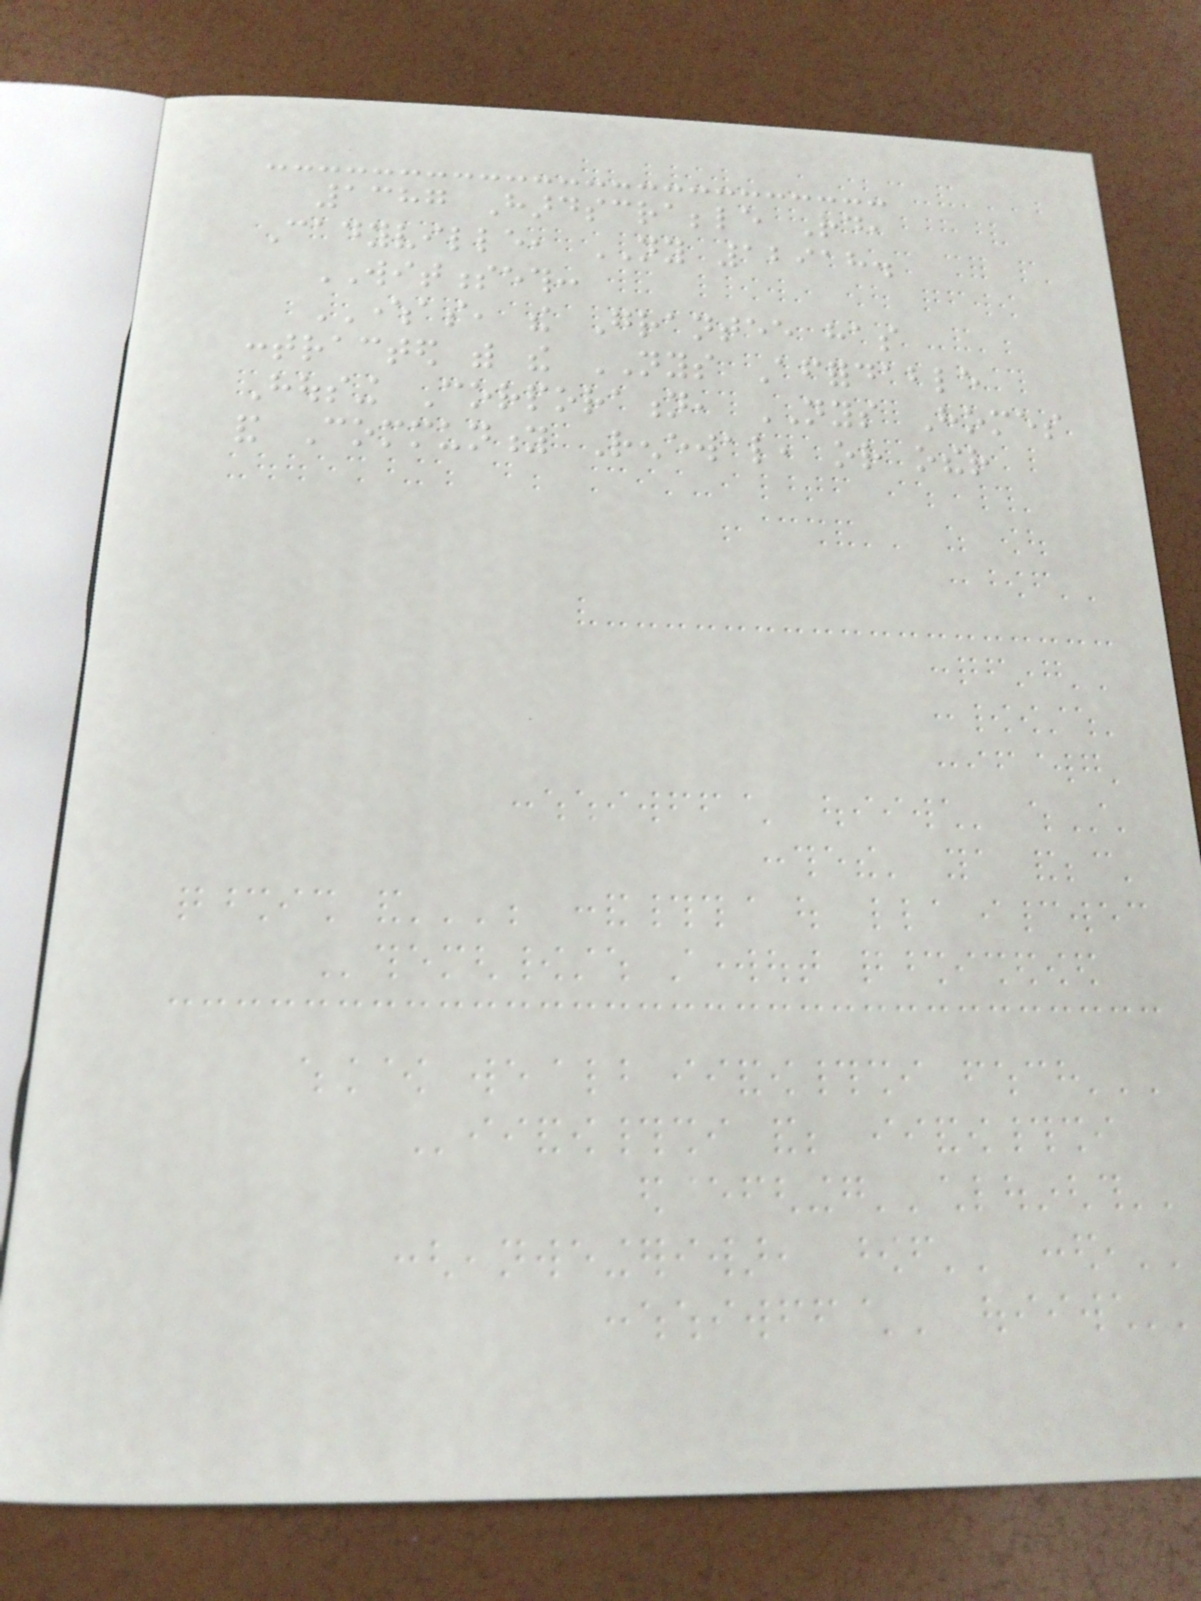1387 Hardscrabble Rd,
Cadyville, NY 12918.
WITNESSETH:
WHEREAS, the Grantee has
contracted with the NYS Affordable
Housing Corporation, NYS Homes
and Community Renewal, or other
